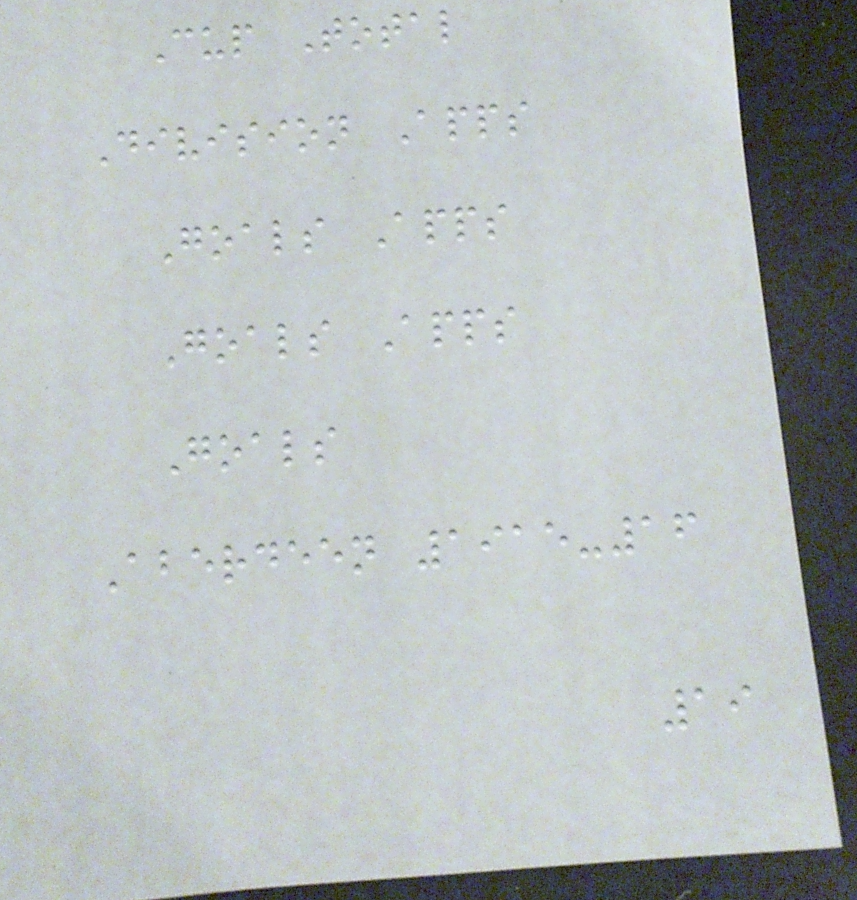Cup Total
Division Apps
Goals Apps
Goals Apps
Goals
Aberdeen 1915-16
19
